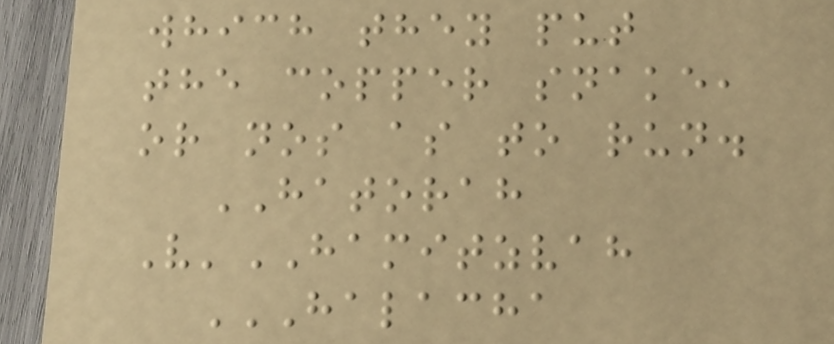which they put
the copper snake,
or nos as to run.
HATORAH
V'HAMITZVAH
HALACHA
